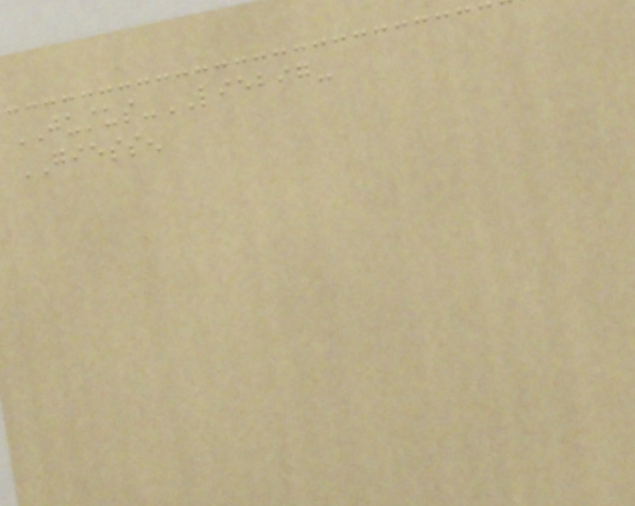JUSTUS-LIEBIG-
GIESSEN
